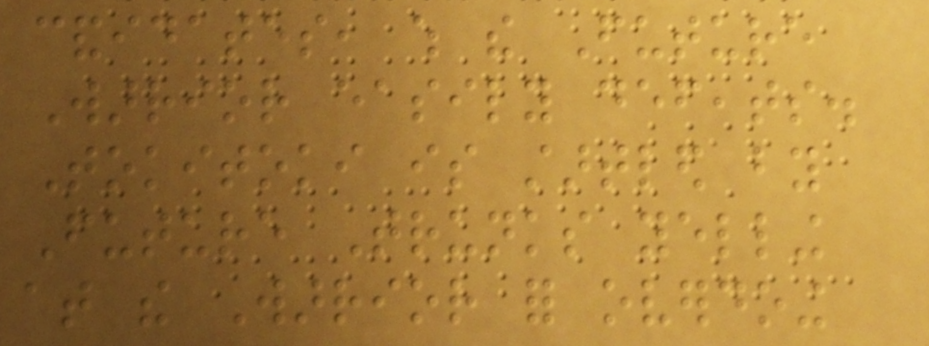candidates, which the Future
Warrior easily defeats.
Tokitoki is startled by
Future Trunks yelling
at the Warrior for overdoing
